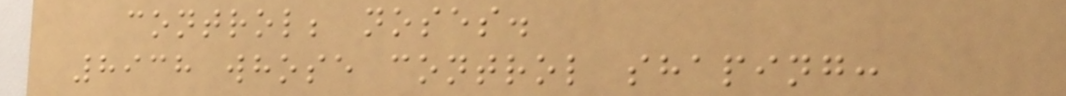control; noses.
8938 whose control shaping:
